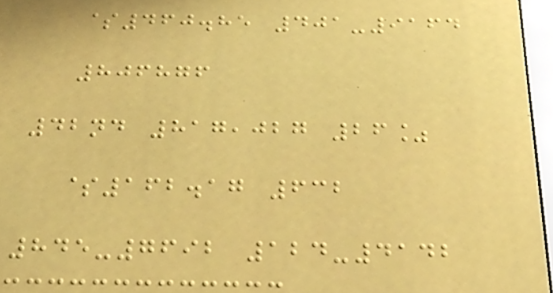$460.85 401-9164
806876
42nd 817,027 26%
$162.17 632
845-7692 124-4142
